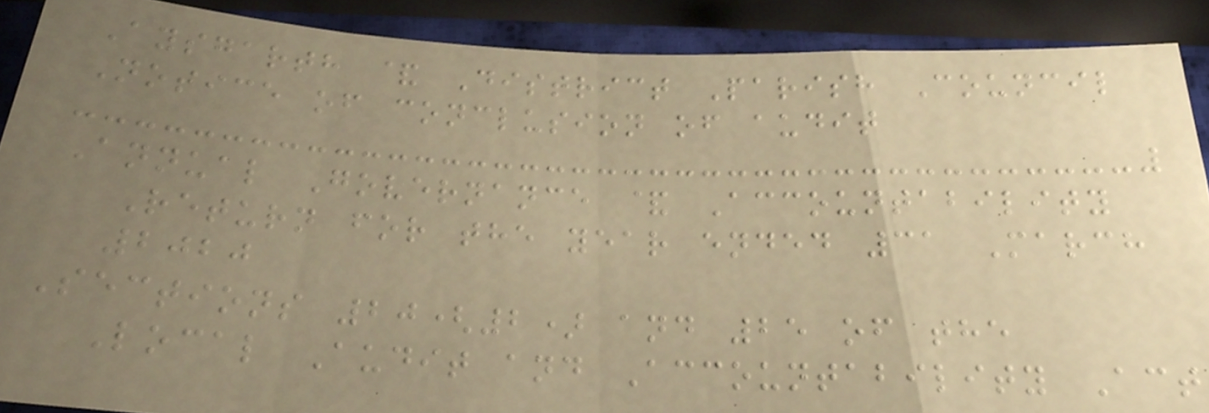Aysgarth & District Parish Council
Notice of conclusion of audit
Annual Governance & Accountability
Return for the year ended 31 March
2020
Sections 20(2) and 25 of the
Local Audit and Accountability Act
